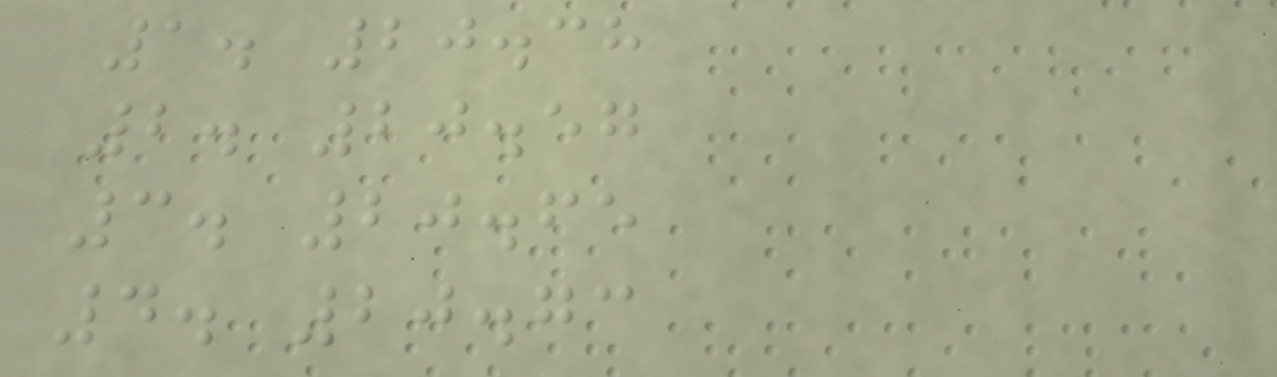1. 20.38
2. 20.57
3. 20.65
4. 20.73
